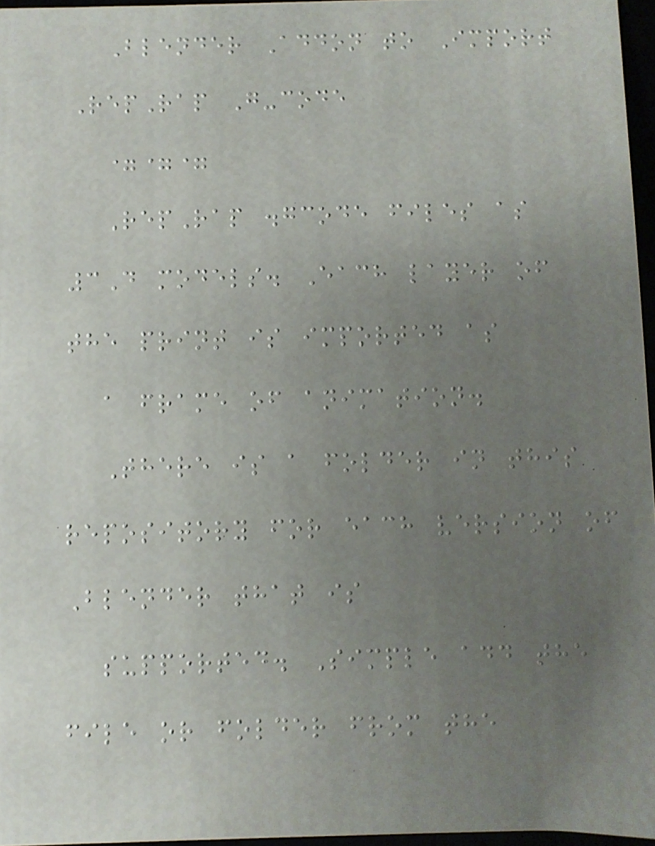Blender Addon to Import
RepRap G-code
===
RepRap .gcode files as
3D models. Each layer of
the print is imported as
a frame of animation.
There is a folder in this
repository for each version of
Blender that is
supported. Simple add the
file or folder from the
